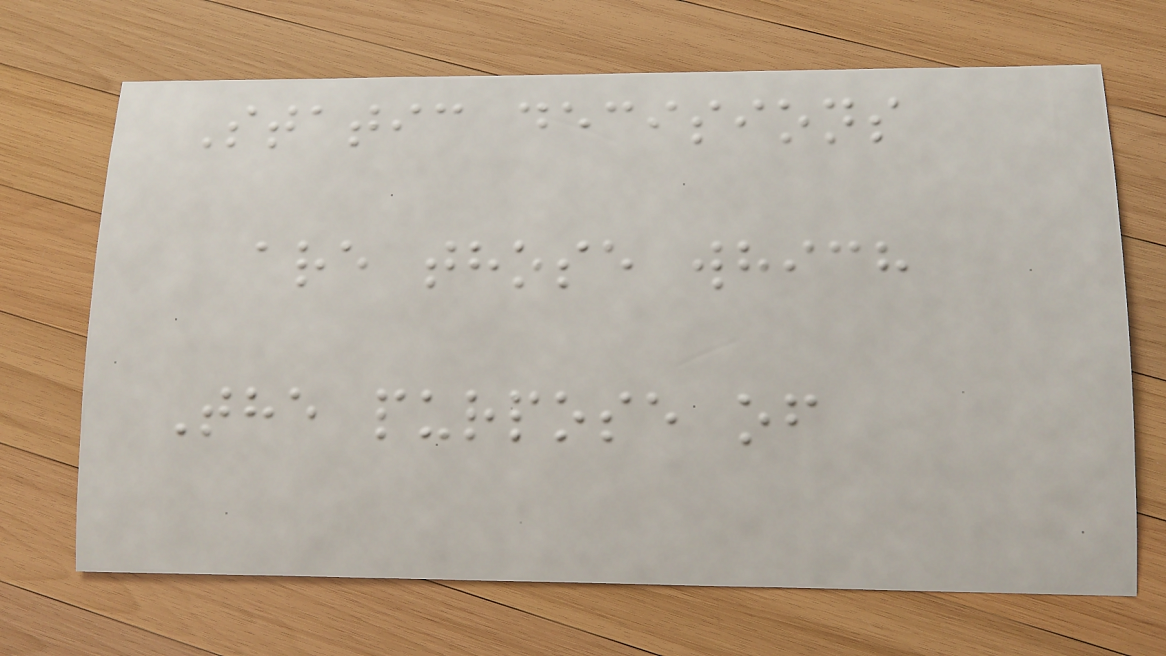Static decisions
are those which
The purpose of
